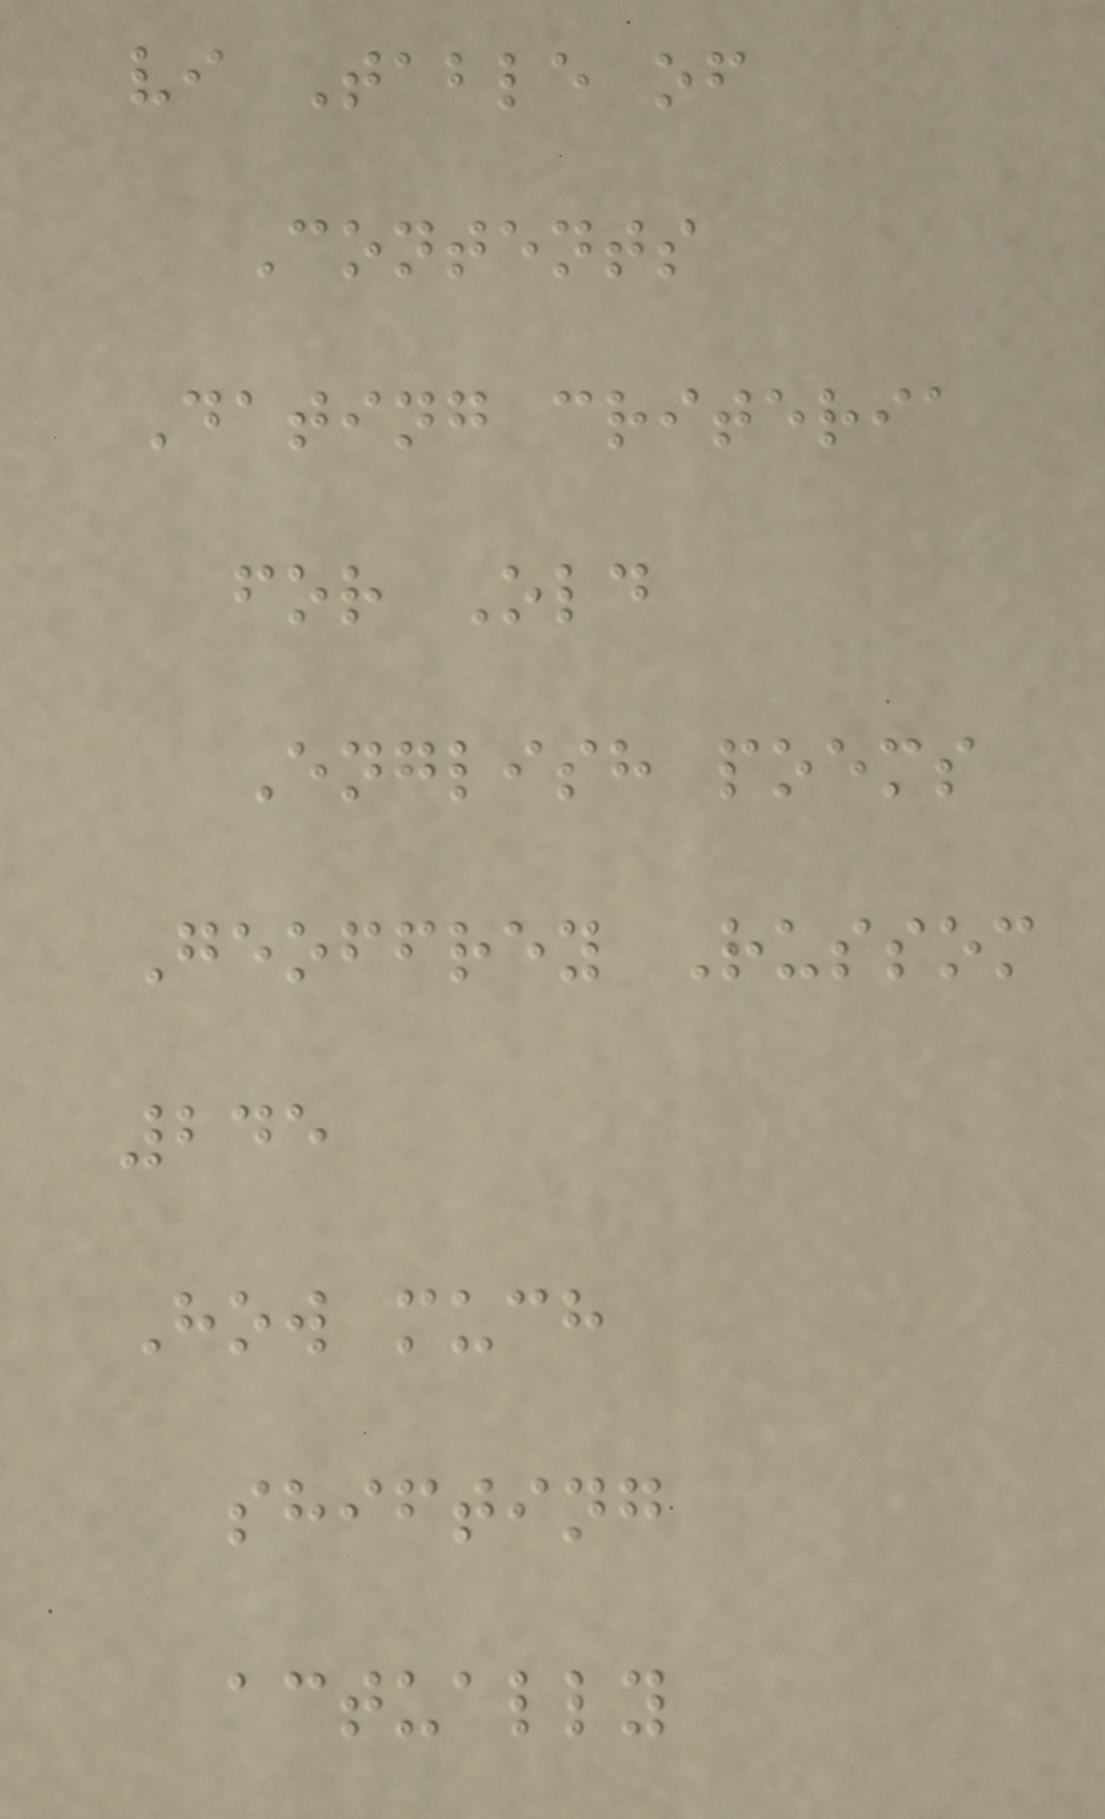vi Table of
Contents
Dating criteria
for Old
English poems
Geoffrey Russom
245
How much
shifting
actually
